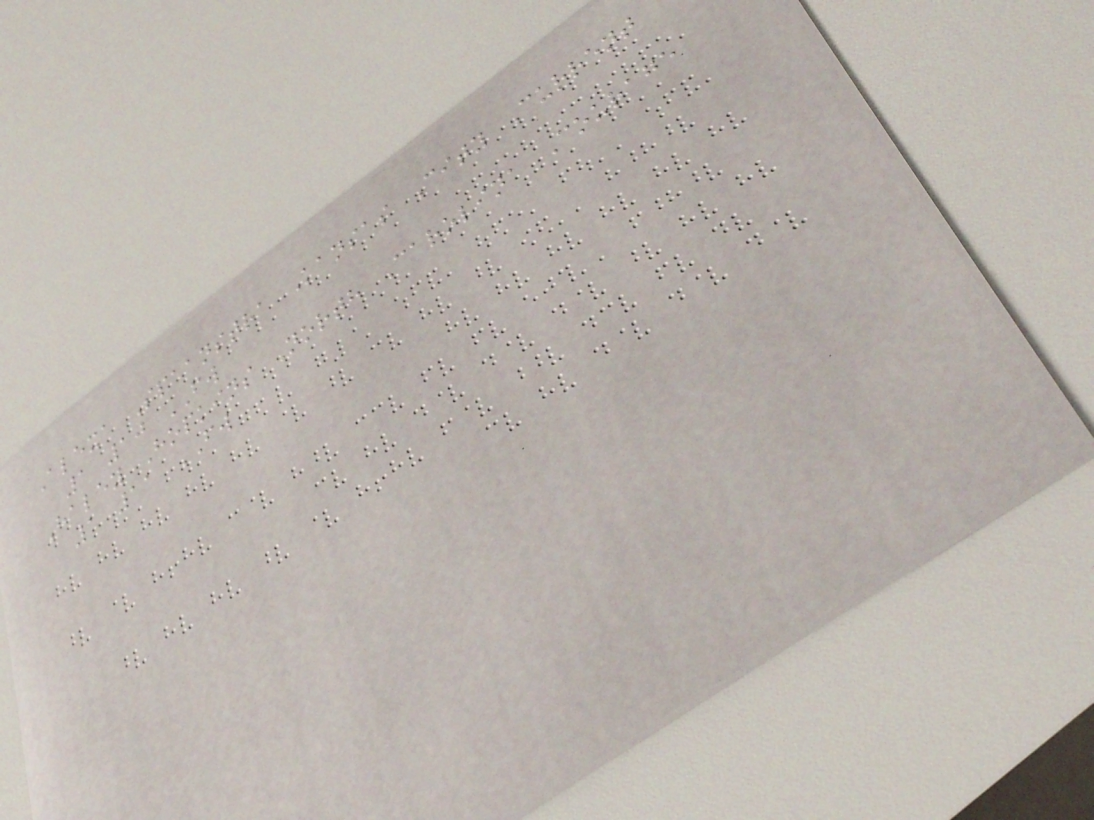Alexa Spaanstra Kansas City Current
1 10 FW
Haley Hopkins North Carolina Courage
1 11 FW
